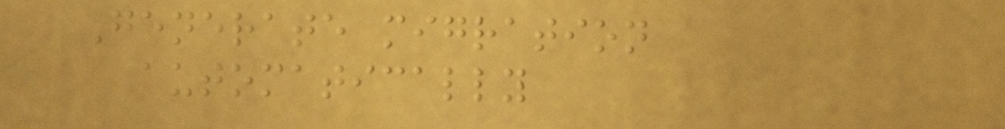Generate migration
automatically
